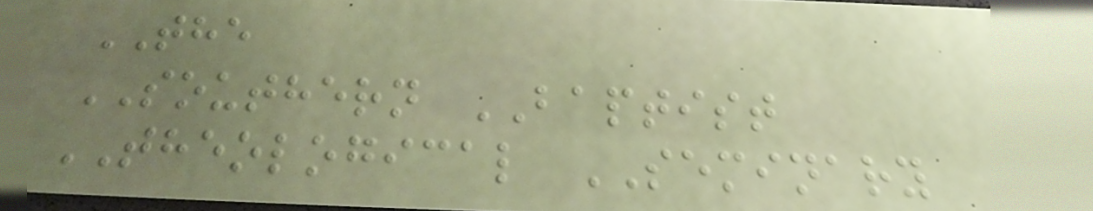THE
SOUTHERN BAPTIST
THEOLOGICAL SEMINARY
